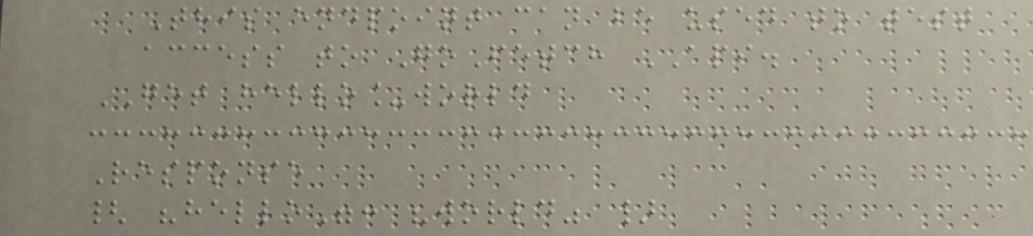This endpoint can be used to test
access to GoFetch API.
GET hello_world
Response
{ "hello": "world" }
